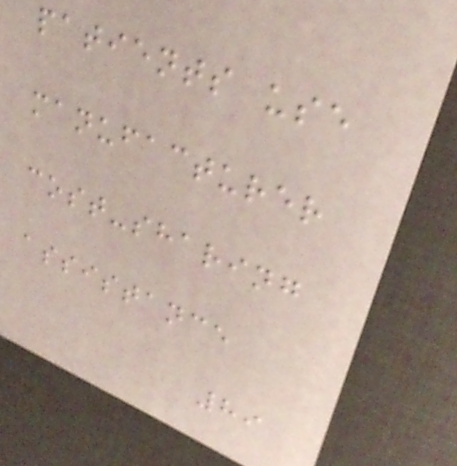patients use
manufacturer
cost-sharing
assistance
89
